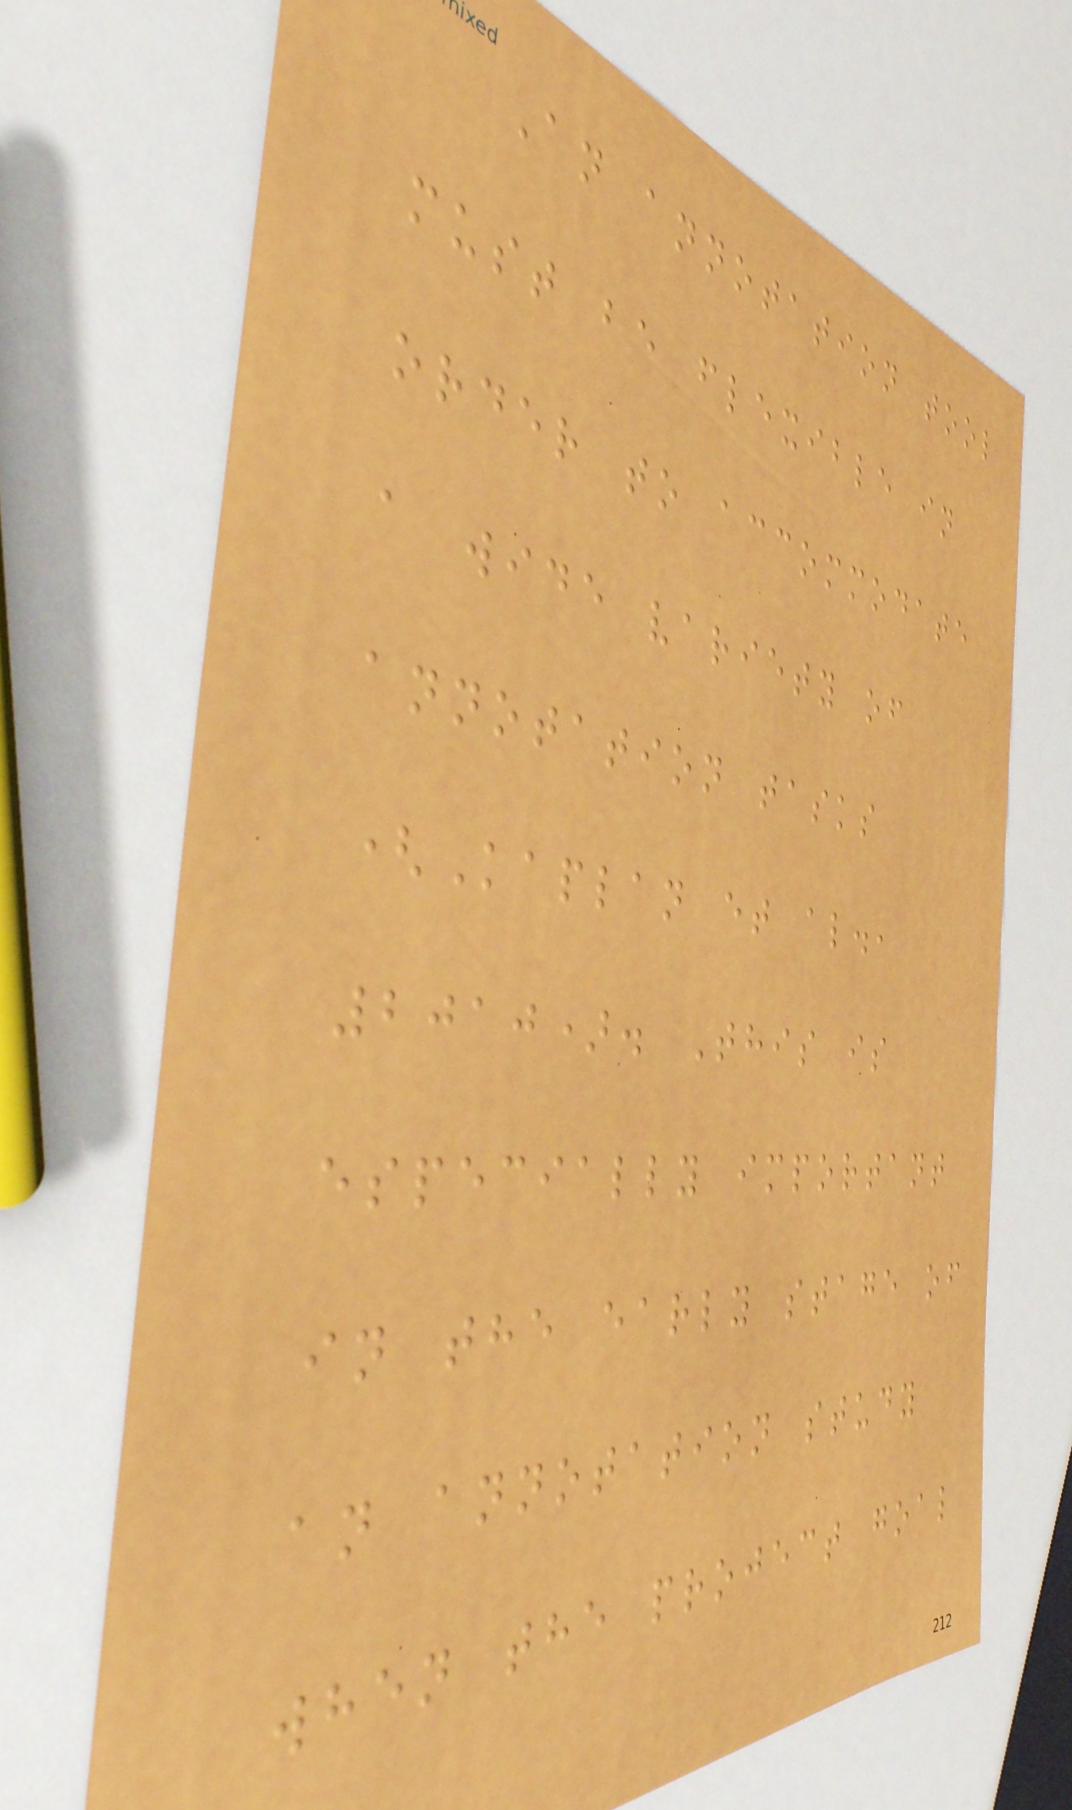An annotation tool
must be flexible in
order to accommodate
a wide variety of
annotation tasks
(Kaplan et al.,
2010). This is
especially important
in the early stage of
an annotation study
when the project goal
